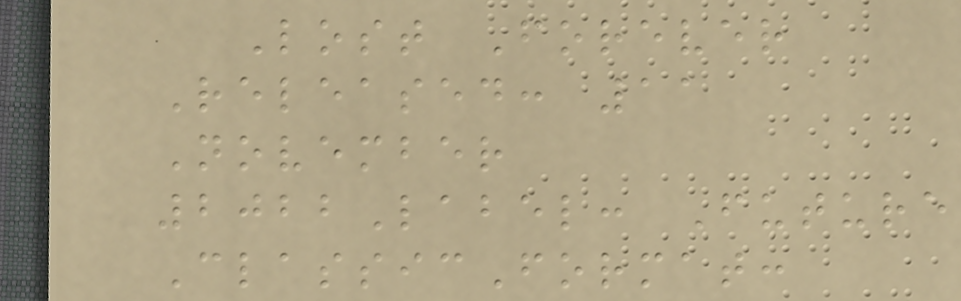Lost Forever
Released: 11
November
2022Label: Future
ClassicFormat:
